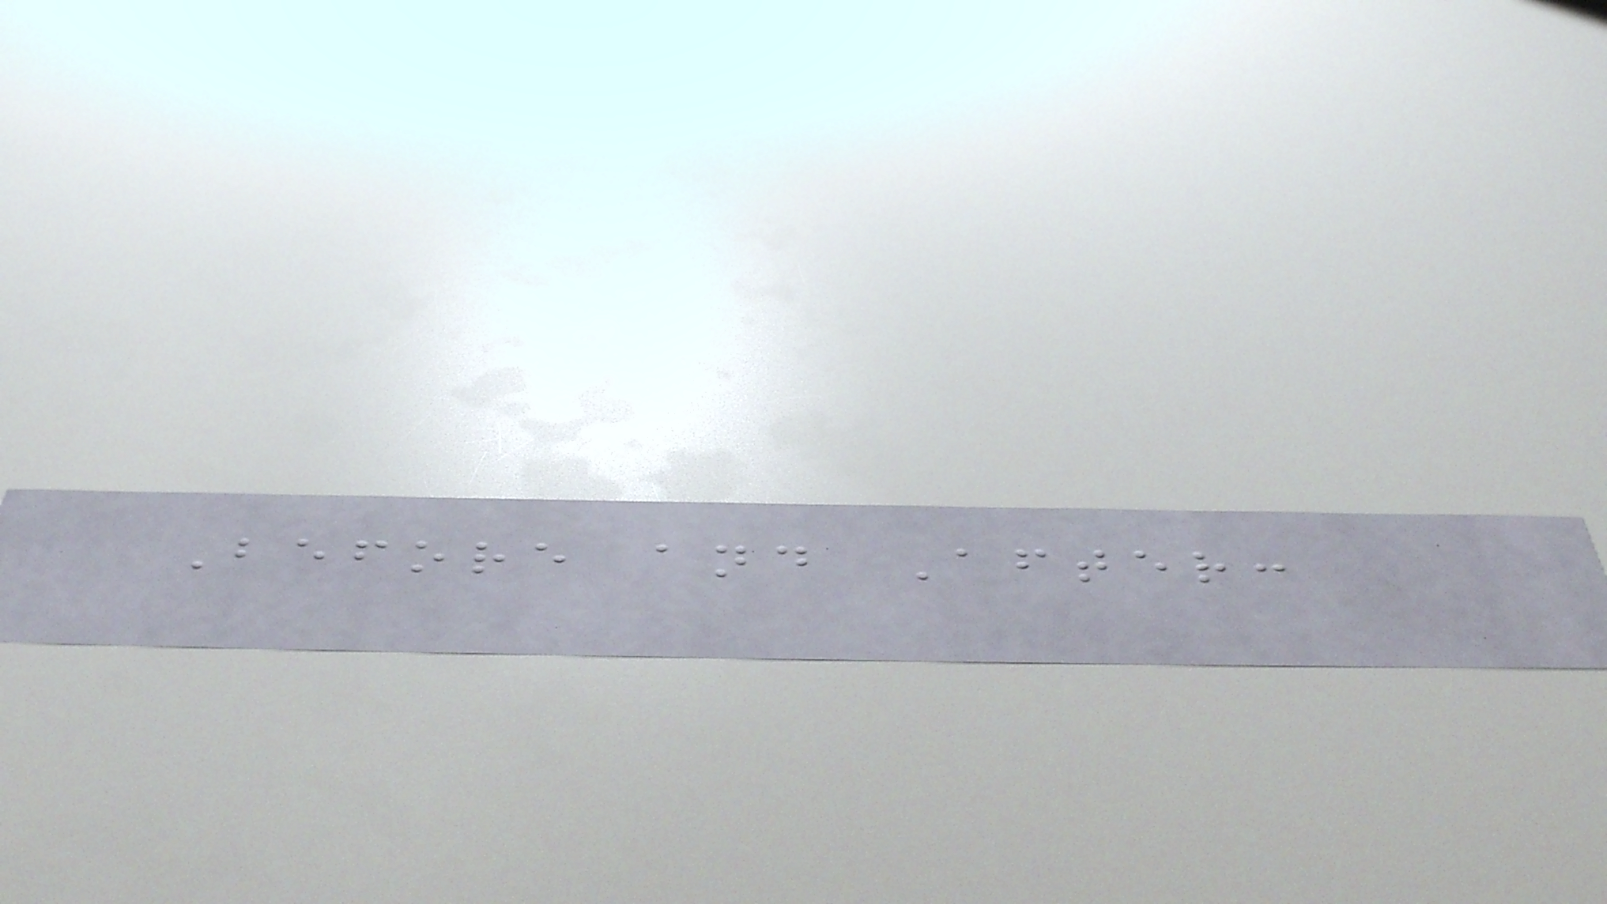Before and After:
